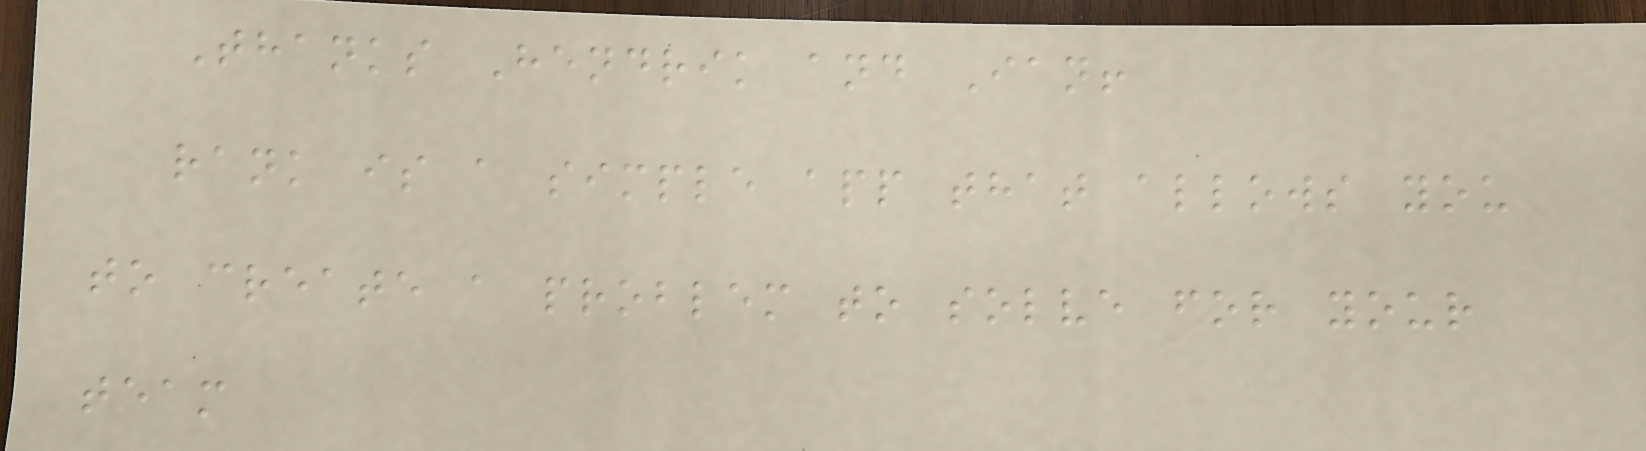Thanks Hendrik and Ian!
rank is a simple app that allows you
to create a problem to solve for your
team
